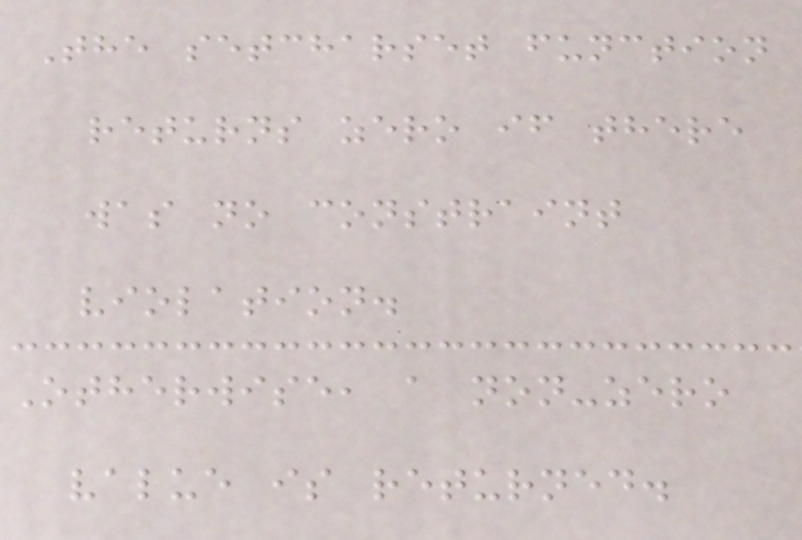The setcharset function
returns zero if there
was no constraint
violation.
Otherwise, a non-zero
value is returned.
